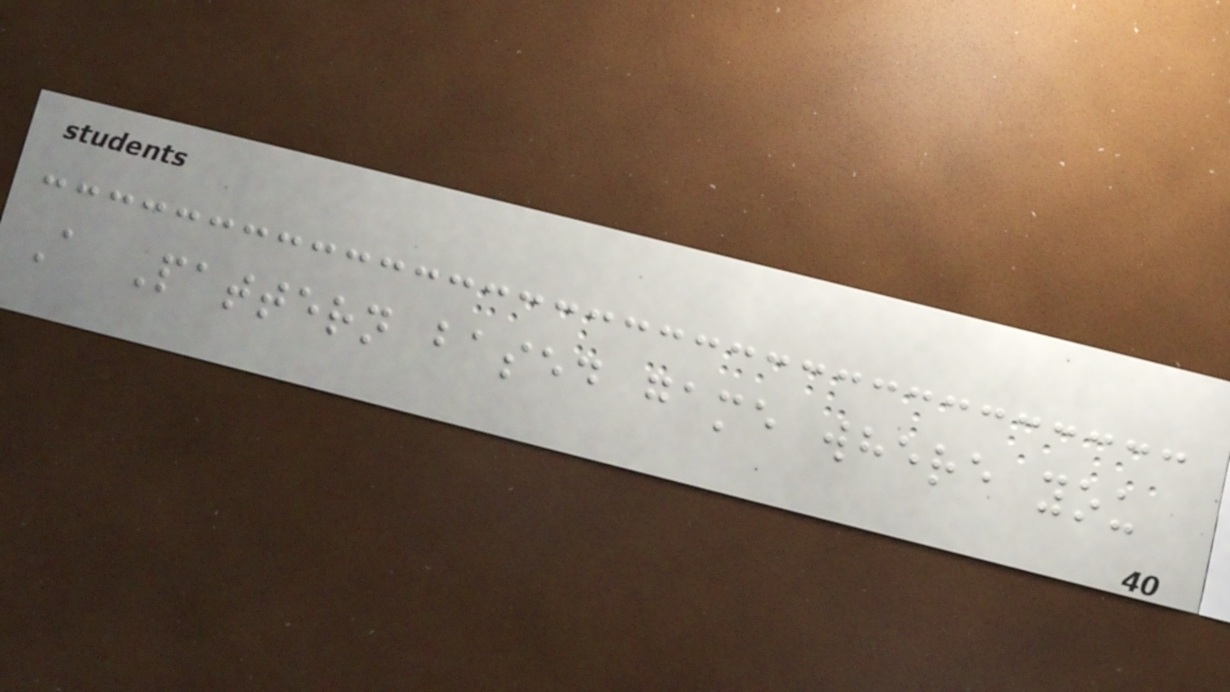A Pattern based game where you
